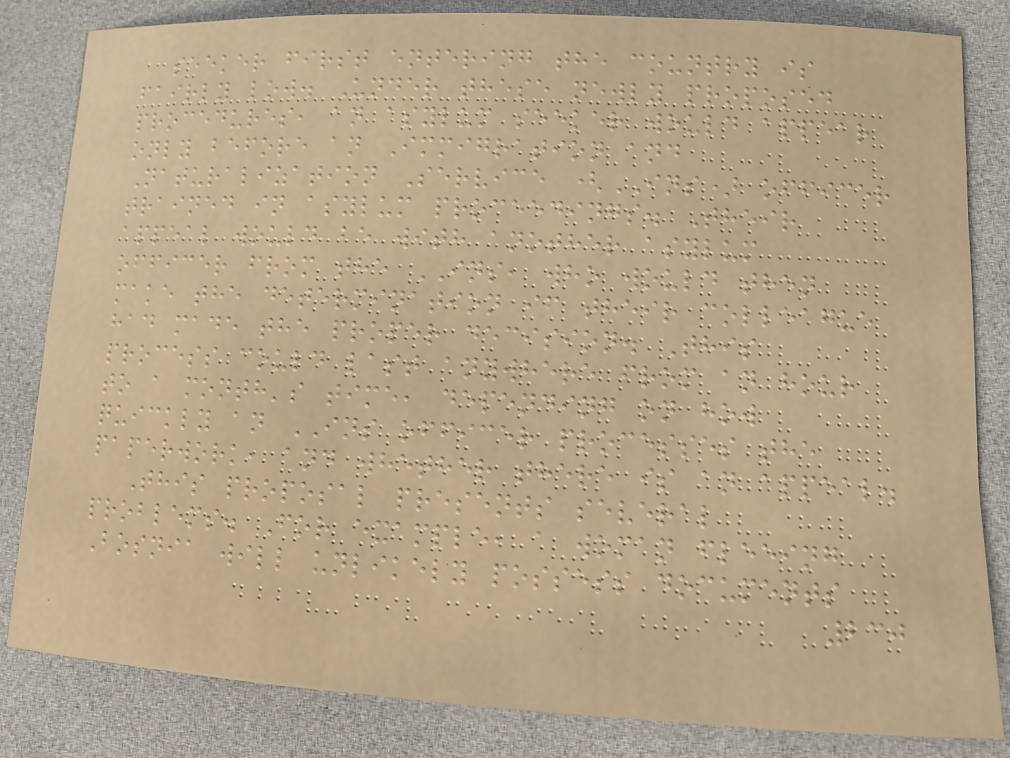seeker first entering the country is
fairly low. Under these newly proposed
procedures, an asylum seeker would appear
only before an Immigration and
Naturalization Service (INS) officer
trained in asylum proceedings. Their
appeal would be with another asylum
officer from the INS, who would then
make the determination if their colleague
had made the proper decision. This
process could last anywhere from an hour
to a month's time, depending on how
quickly an INS officer processes the
paperwork, and whether there is an appeal.
This proposal presents several
problems. For example, a woman fleeing
Bosnia will unlikely possess documents
230
